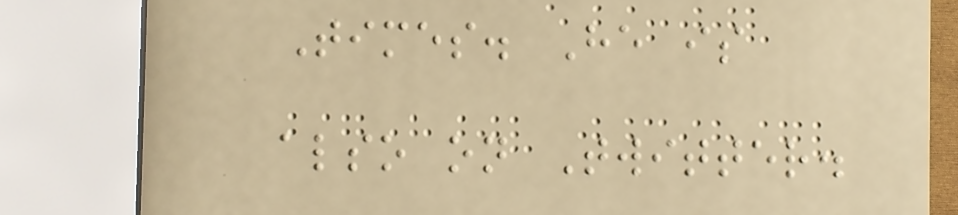Times. He is
also on Twitter.
